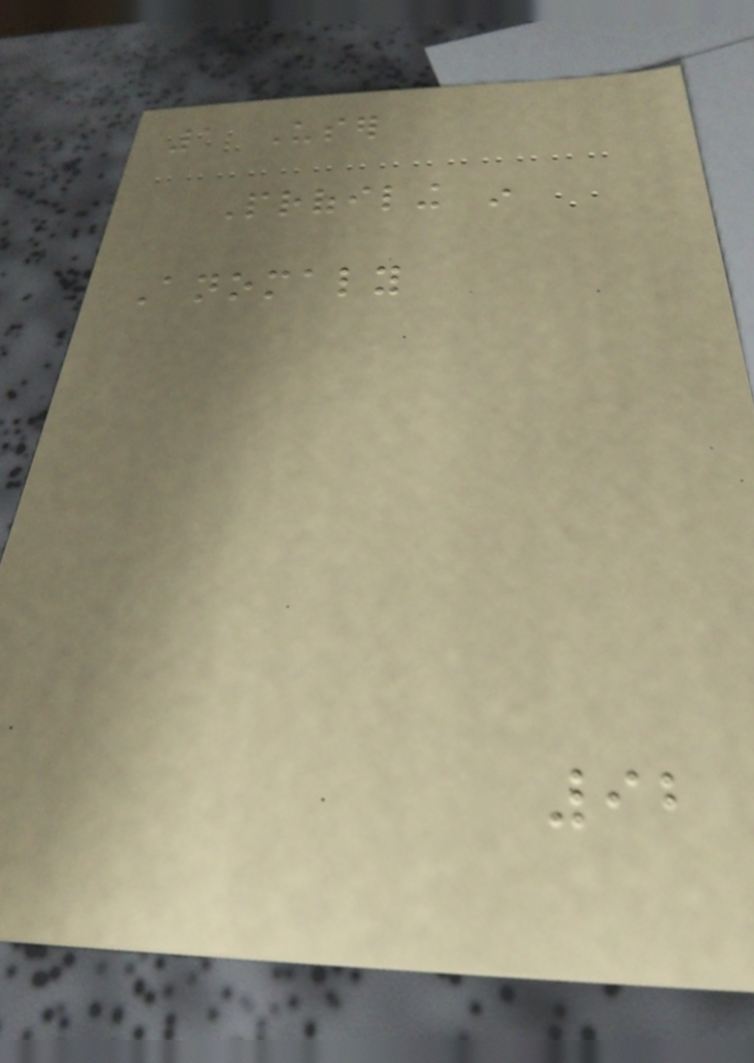1 User
Profiling in
Anomaly
92
